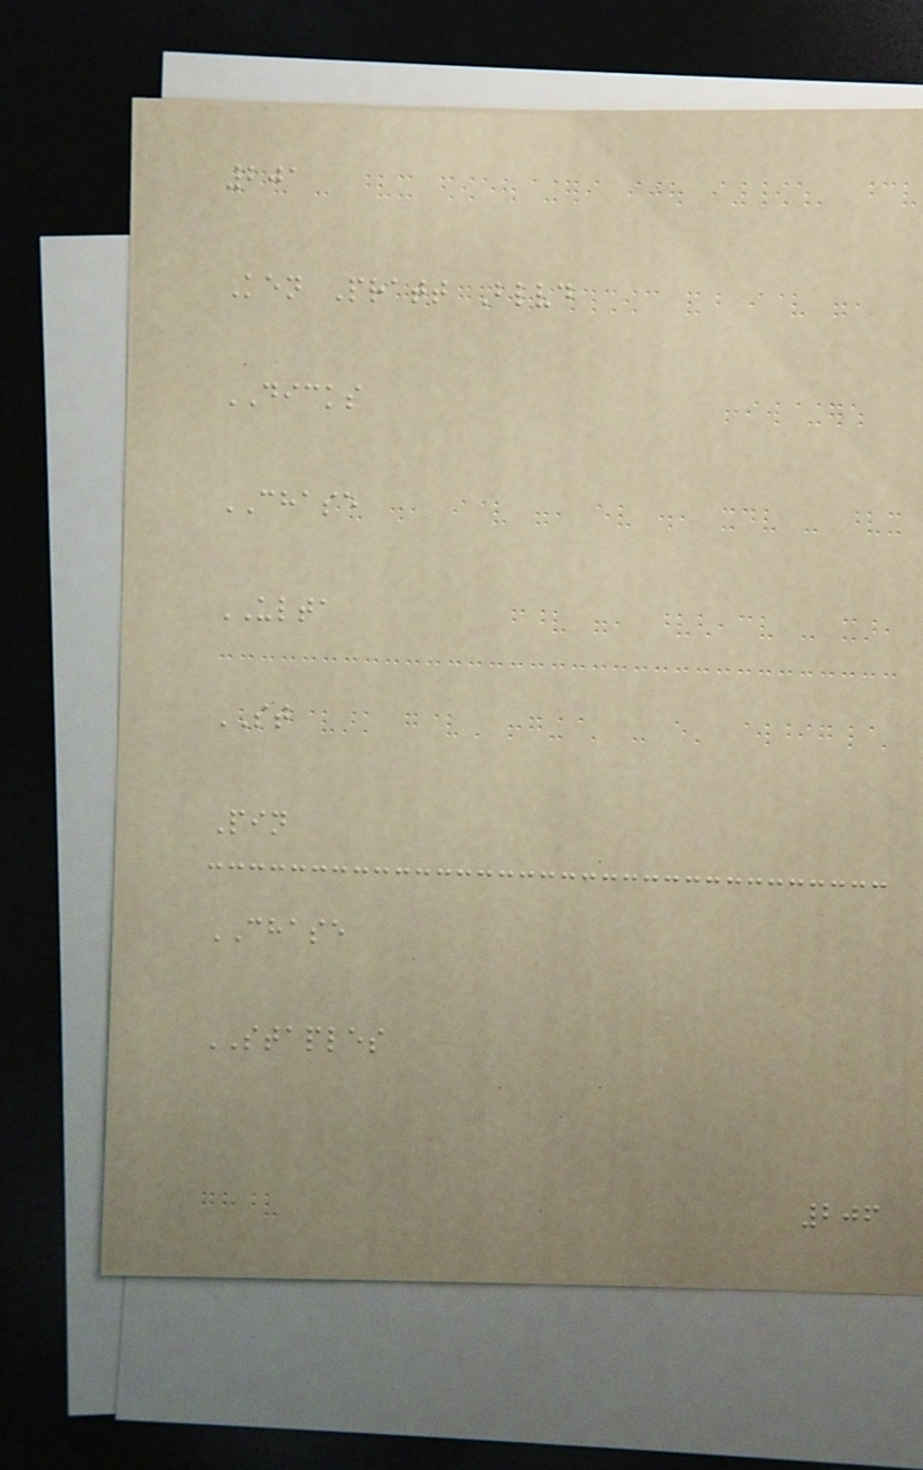201
Ken Pratt Blvd
DICKS
CHASE
ULTA
ST
Pin
CHASE
STAPLES
206
